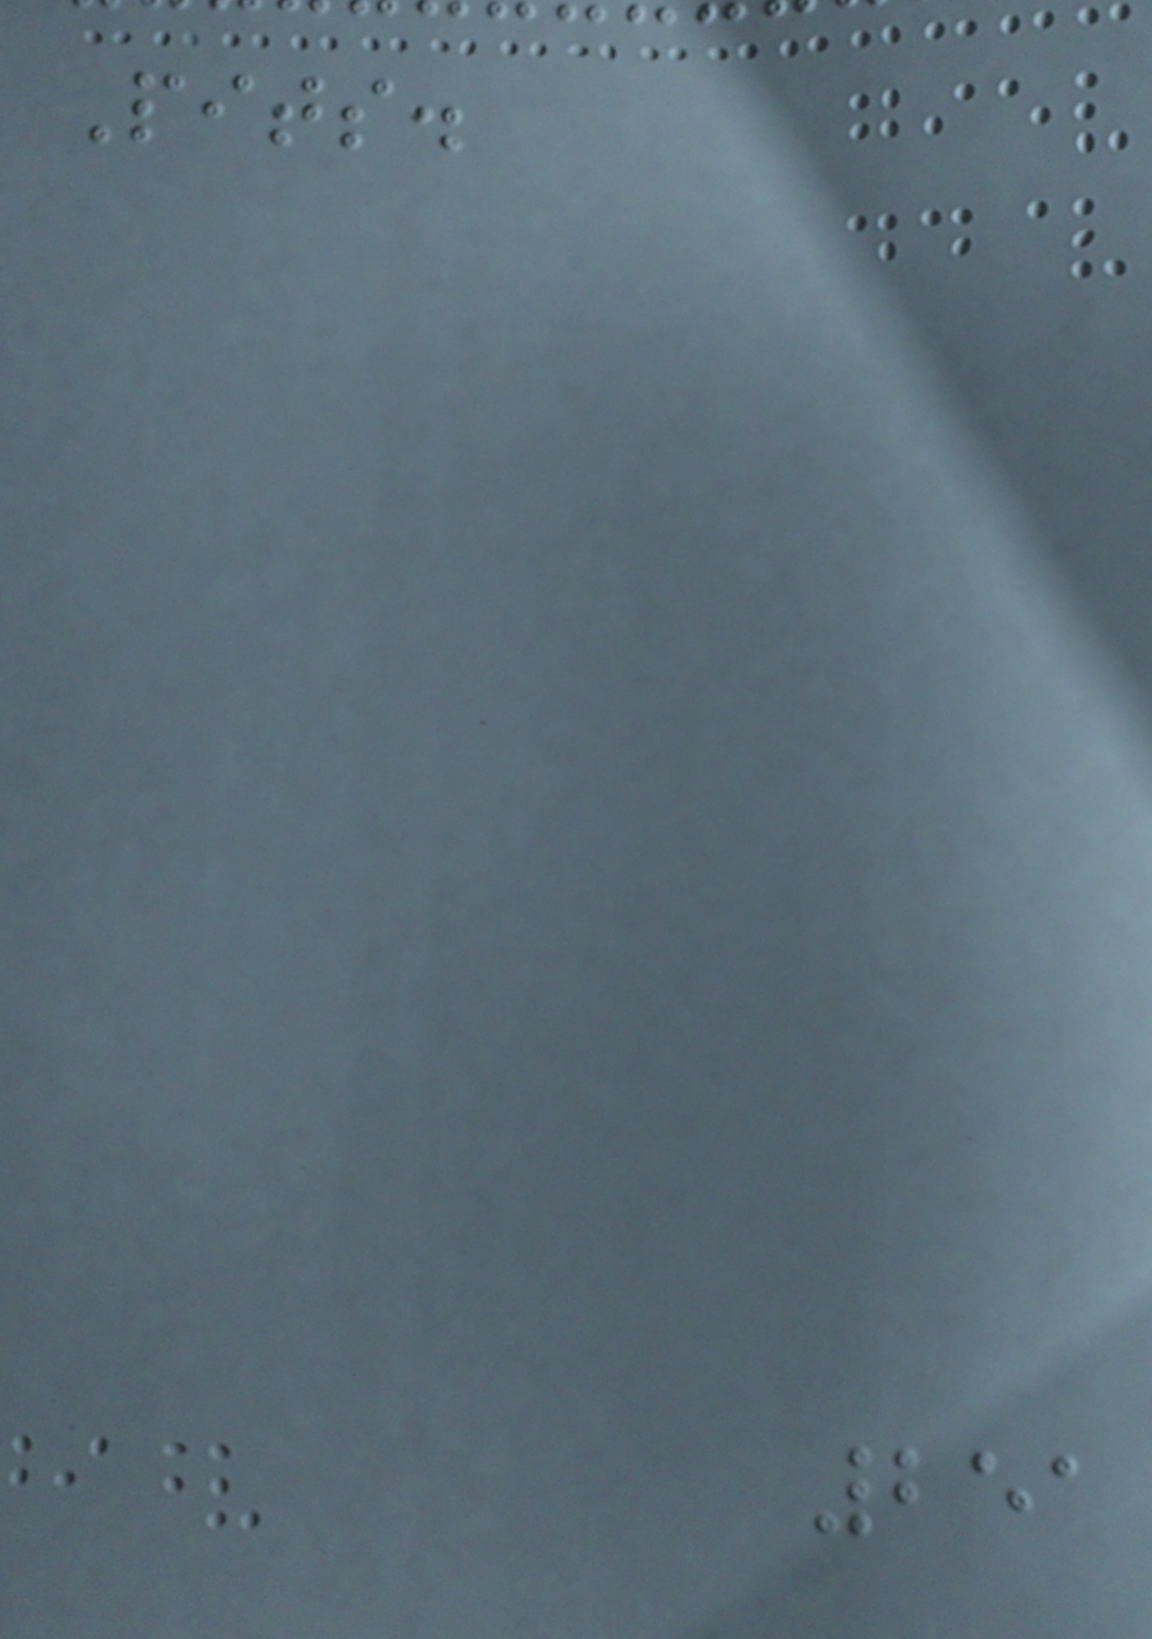Pits.
251
